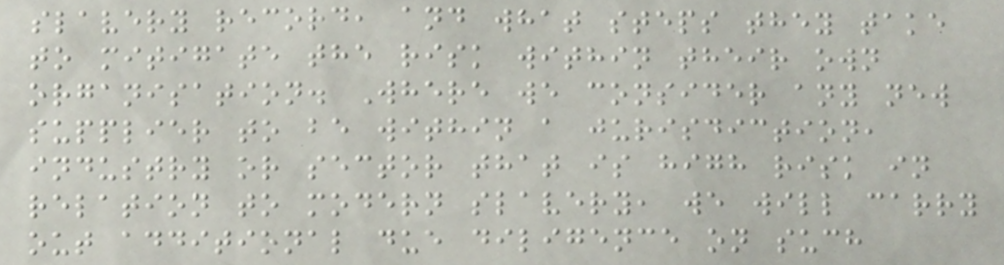slavery record, and what steps they take
to mitigate the risk within their own
organisation. Where we consider any new
supplier to be within a jurisdiction,
industry or sector that is high risk in
relation to modern slavery, we will carry
out additional due diligence on such
